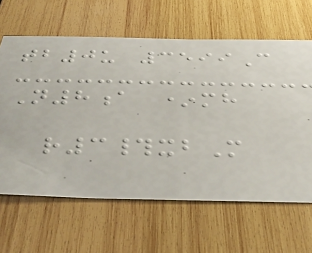tb0u 3599C
N8a *mh
r3#xbM
